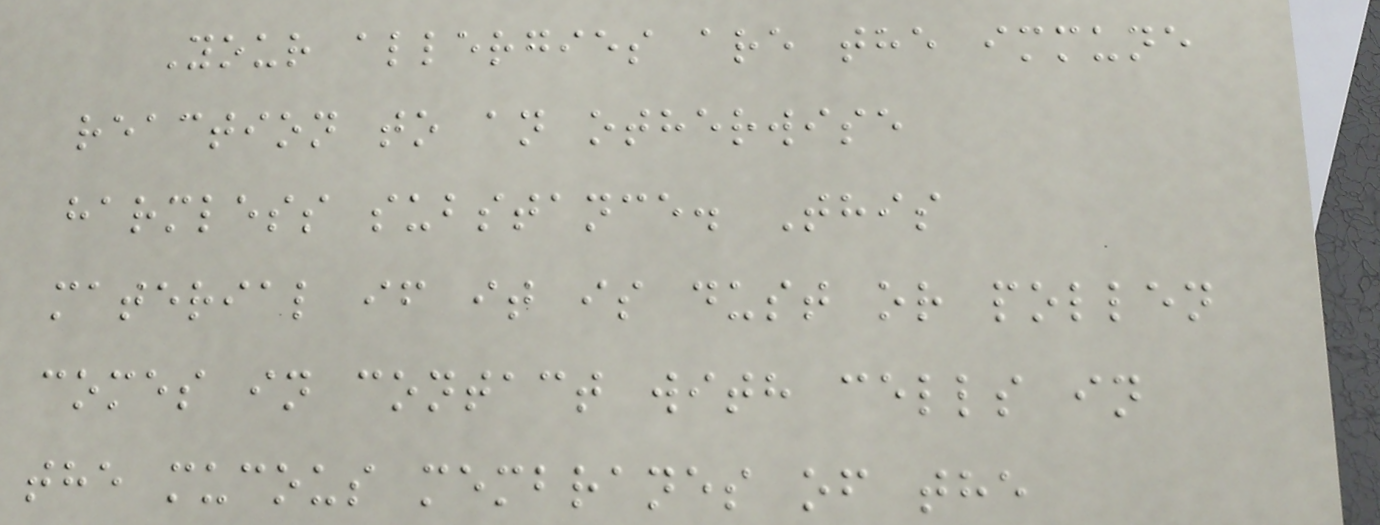Your allergies are the immune
reaction to an otherwise
harmless substance. This
material if it is dust or pollen
comes in contact with cells in
the mucous membranes of the
